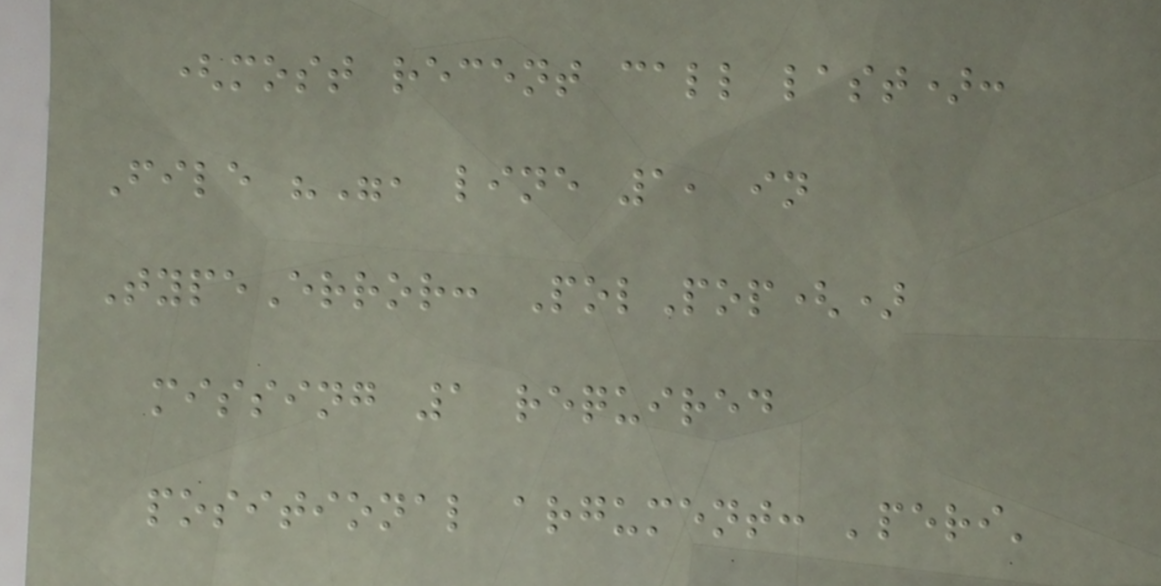(most recent call last):
File "", line 1, in
TypeError: PolPop()
missing 1 required
positional argument: 'peri'
